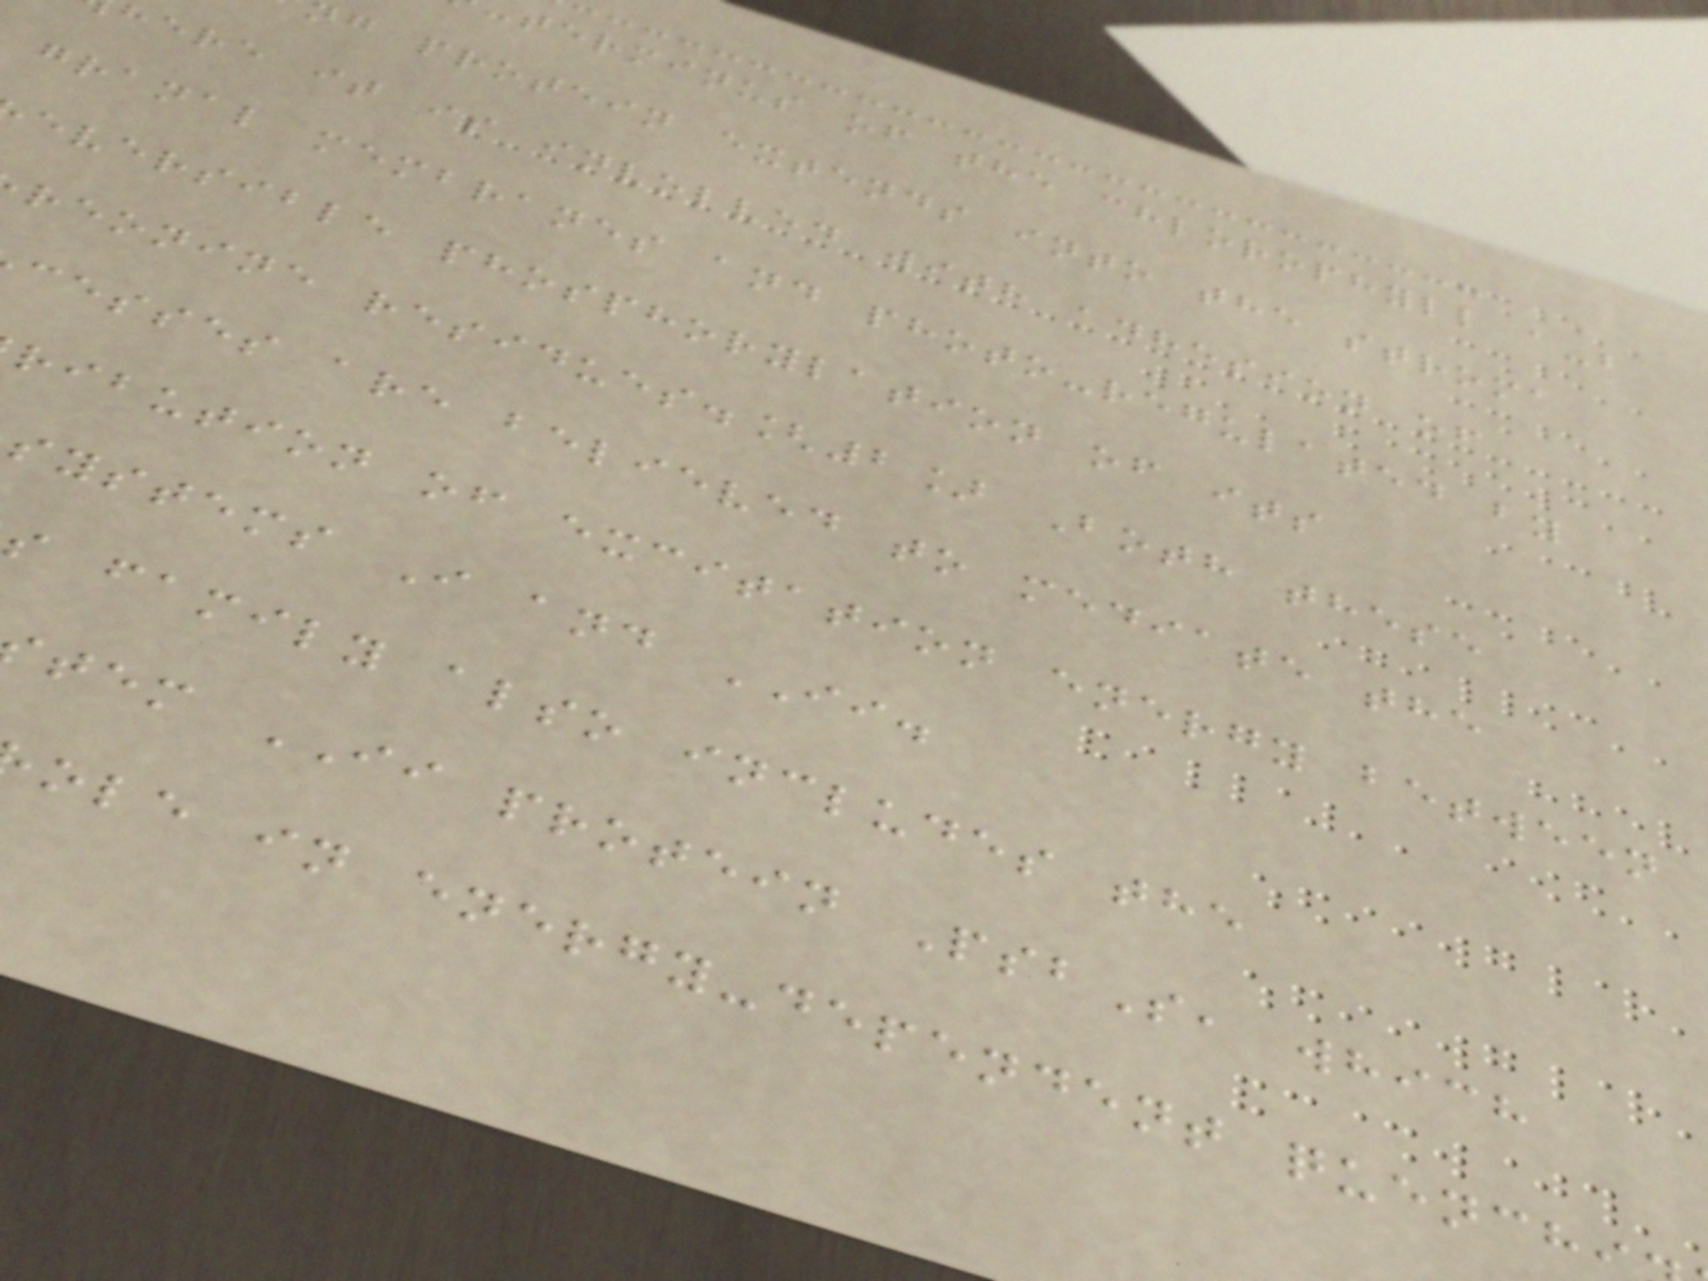terminus of the chlorophyll a-b
g protein extends into the stroma
here it is involved with adhesion of
granal membranes and photo-regulated by
eversible phosphorylation of its
reonine residues.[2] Both these
cesses are believed to mediate the
ribution of excitation energy between
systems I and II.
s family also includes the
tem II protein PsbS, which
ole in energy-dependent quench
